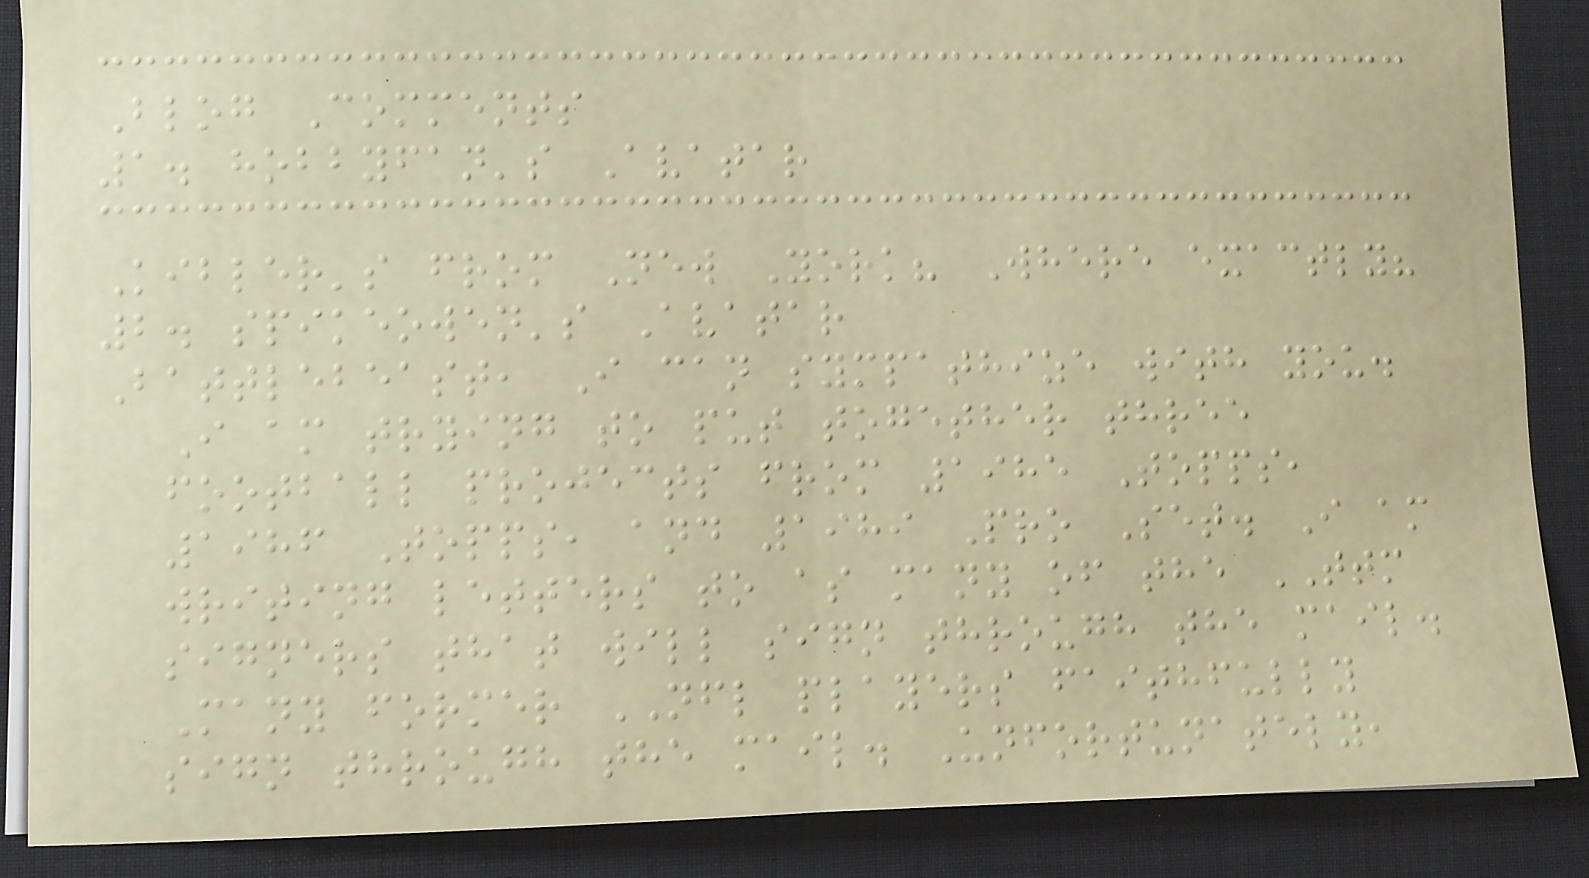Blog Comments
1. hobbyfan's Avatar
Kibler's from New York? Where exactly?
2. spikeowen's Avatar
Battlebeast, I can sympathize with you.
I am trying to put together three
football projects from 1985 Topps,
1986 Topps, and 1989 Pro Set. I am
writing letters to as many of the TTM
signers that will sign through the mail.
Many former NFL players faithfully
sign through the mail. Unfortunately,
